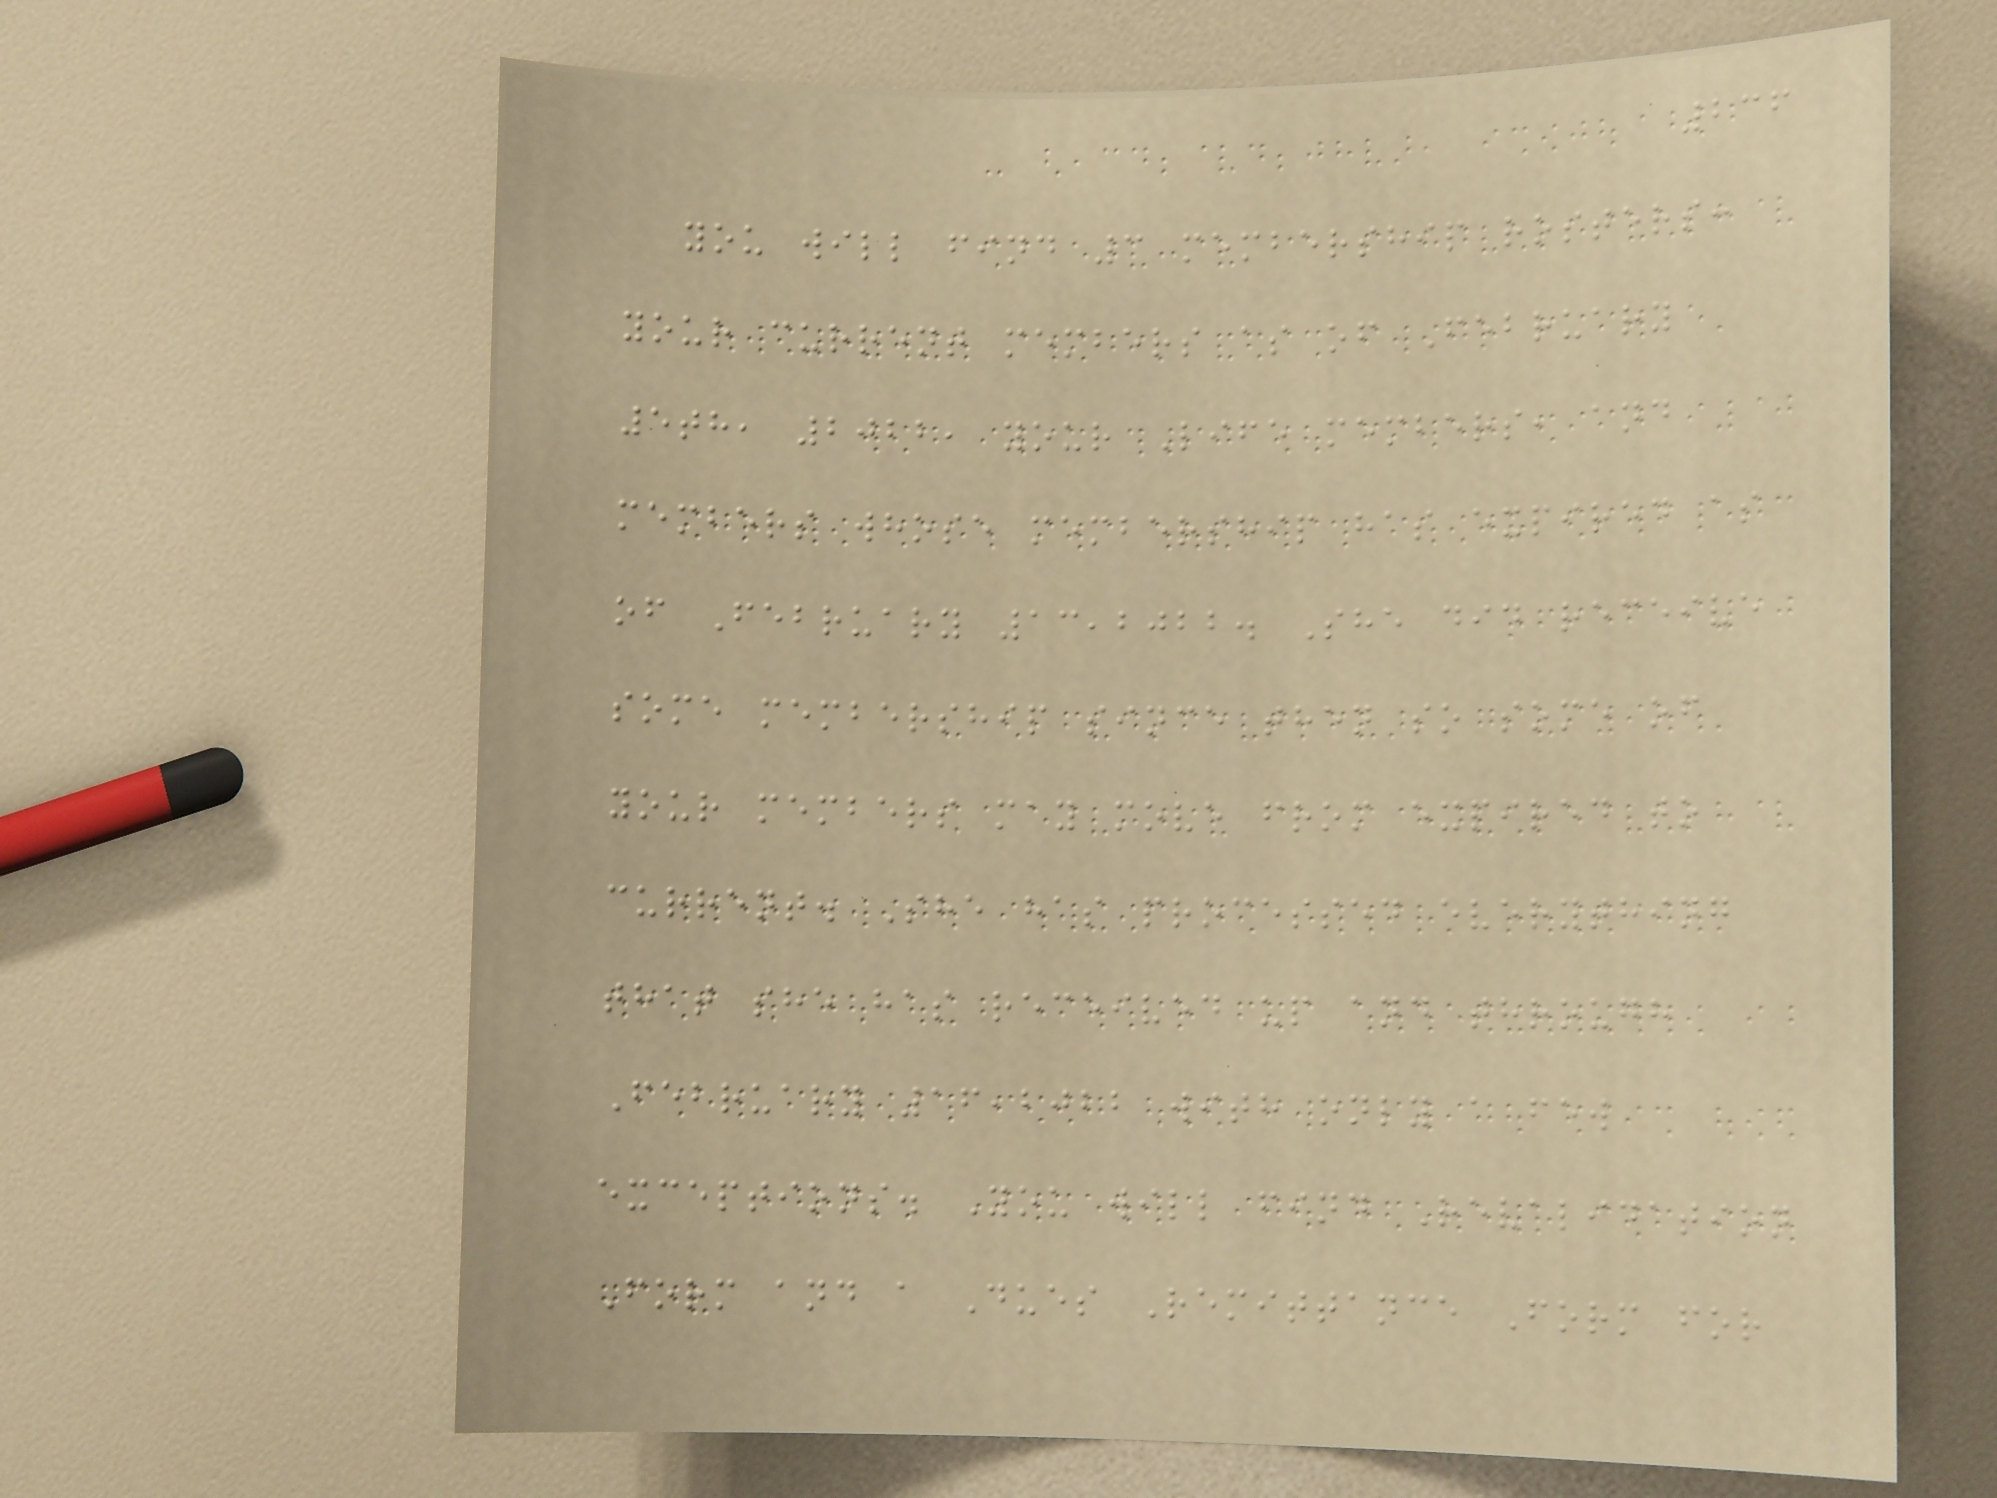236
you will find 3 membership rosters:
your current members as of February
5th, 2022, your Life members, and
members whose membership has expired as
of February 13,2022. She did receive
some membership since then so some of
your members may move from expired to
current. She has processed everything
that she has received up and through
February 16,2022 with only a few
exceptions. You will find Revalidation
Form and a Dues Remittance Form for
